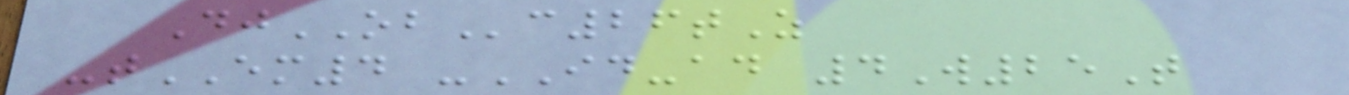DjOBc26tZ
-tEM4 -ID-ad 4W25T
